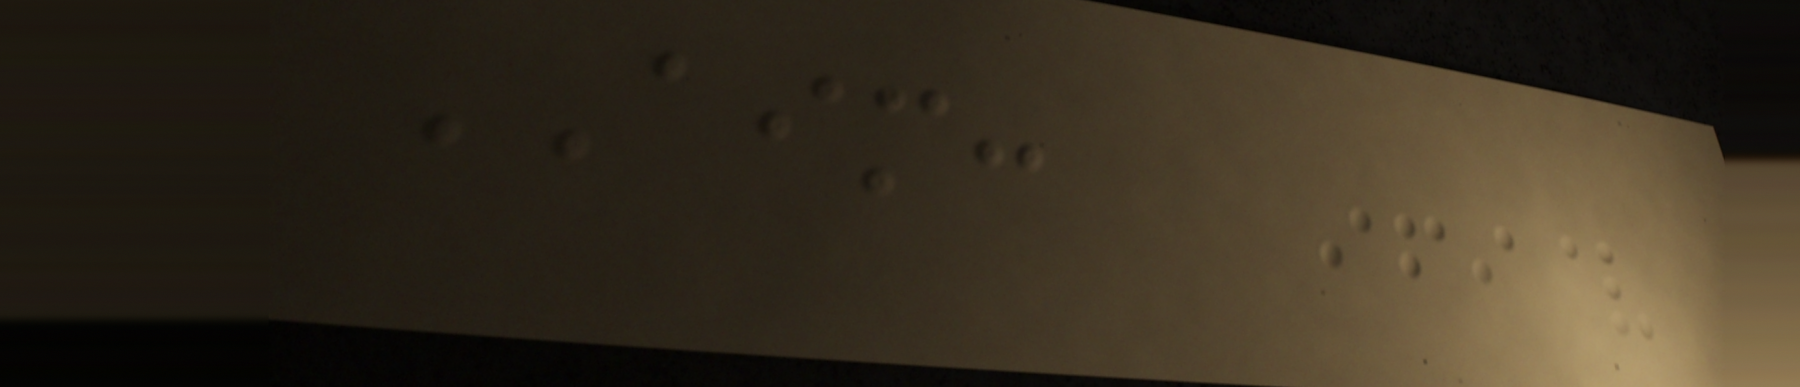AIM:
